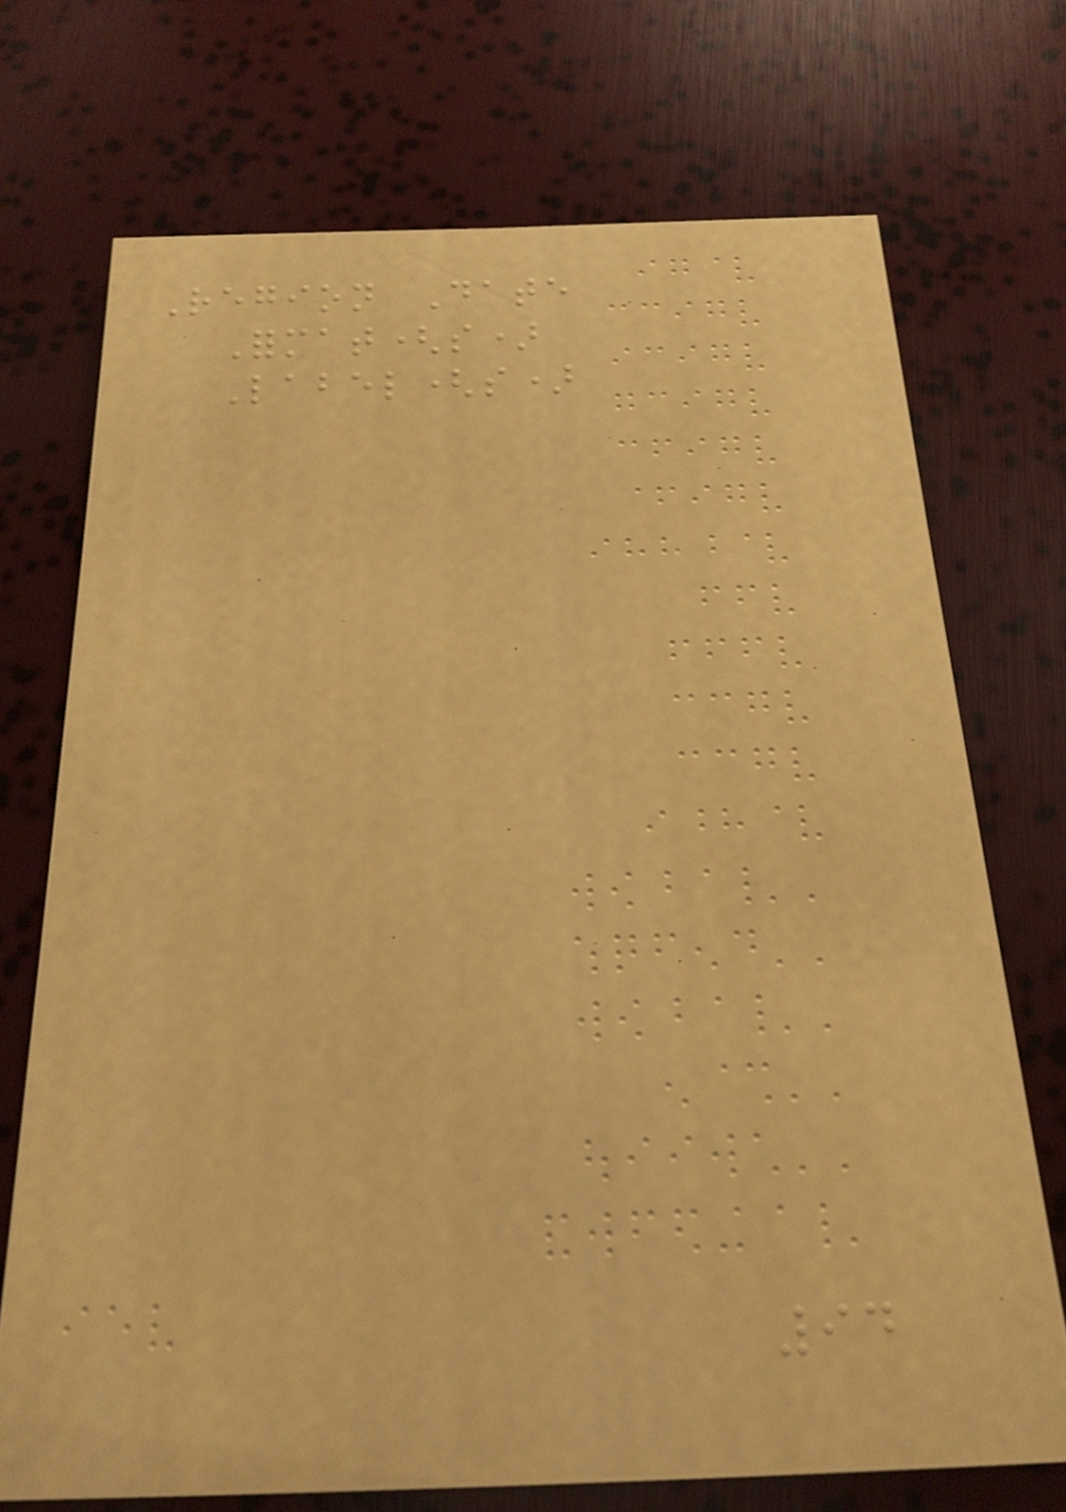Region Date
Format(s)
Label(s)
94
